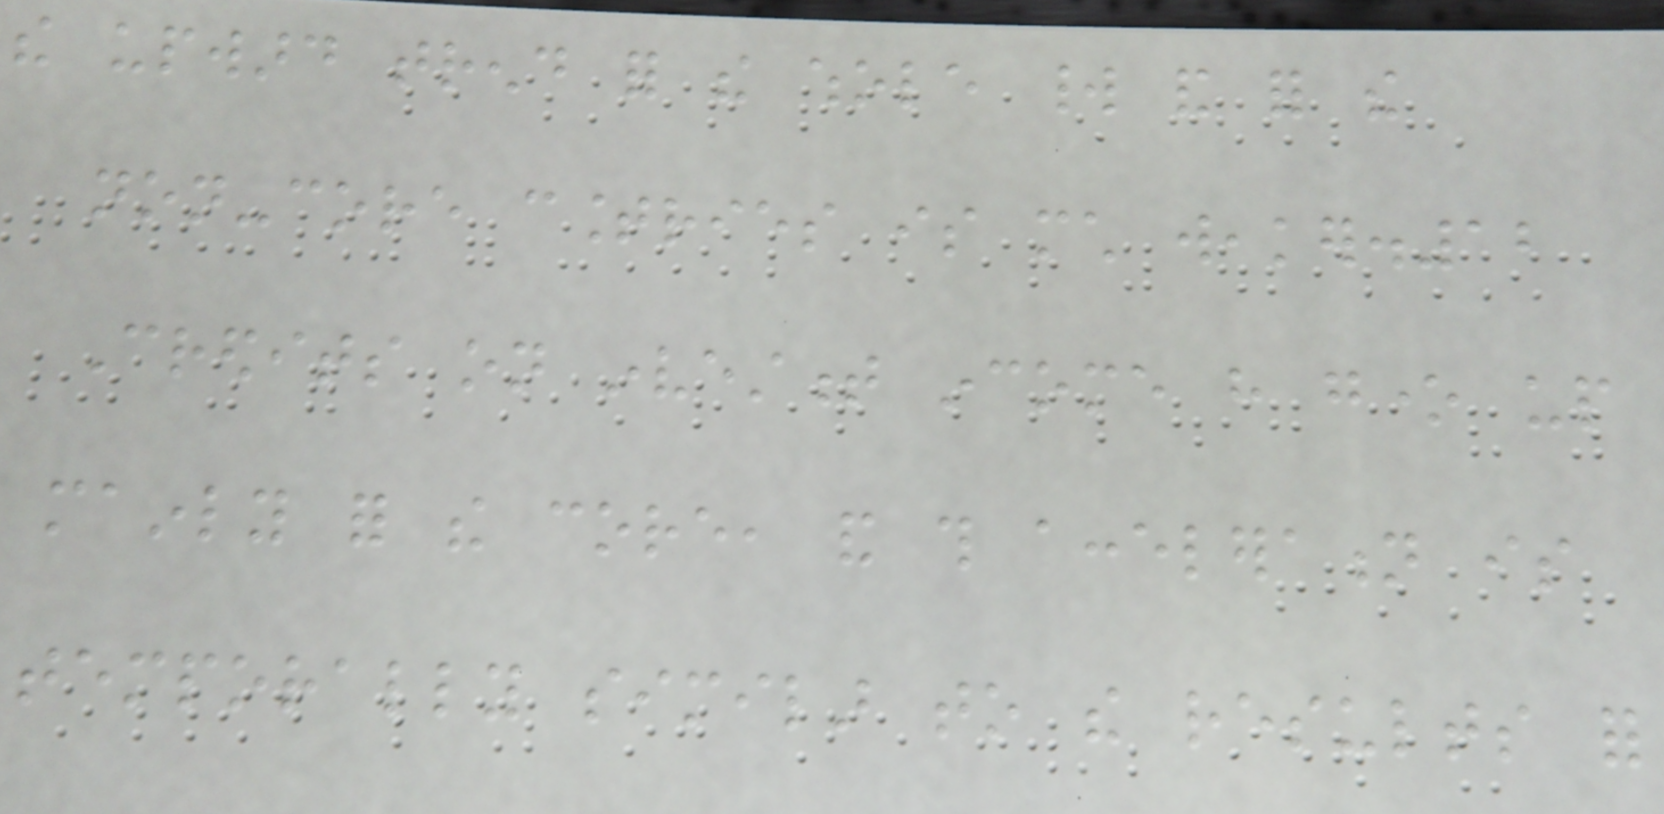the upward trend for the whole world and for the
non-core countries is much weaker.12
Credits on investment income have gone up
mainly for the core, and this acceleration is
temporally similar to the results for
